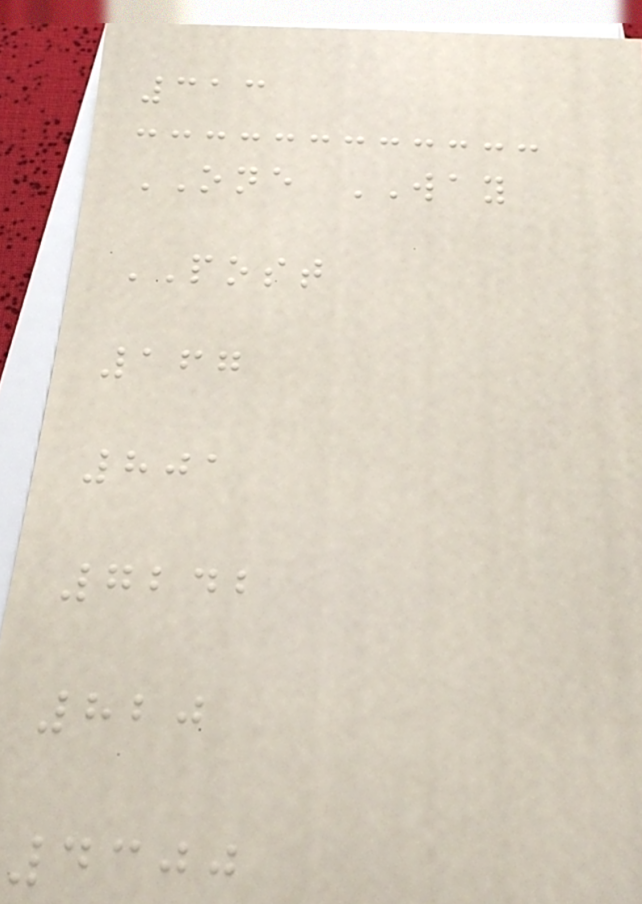313
ONE WAY
POST
167
801
7242
820
4300
